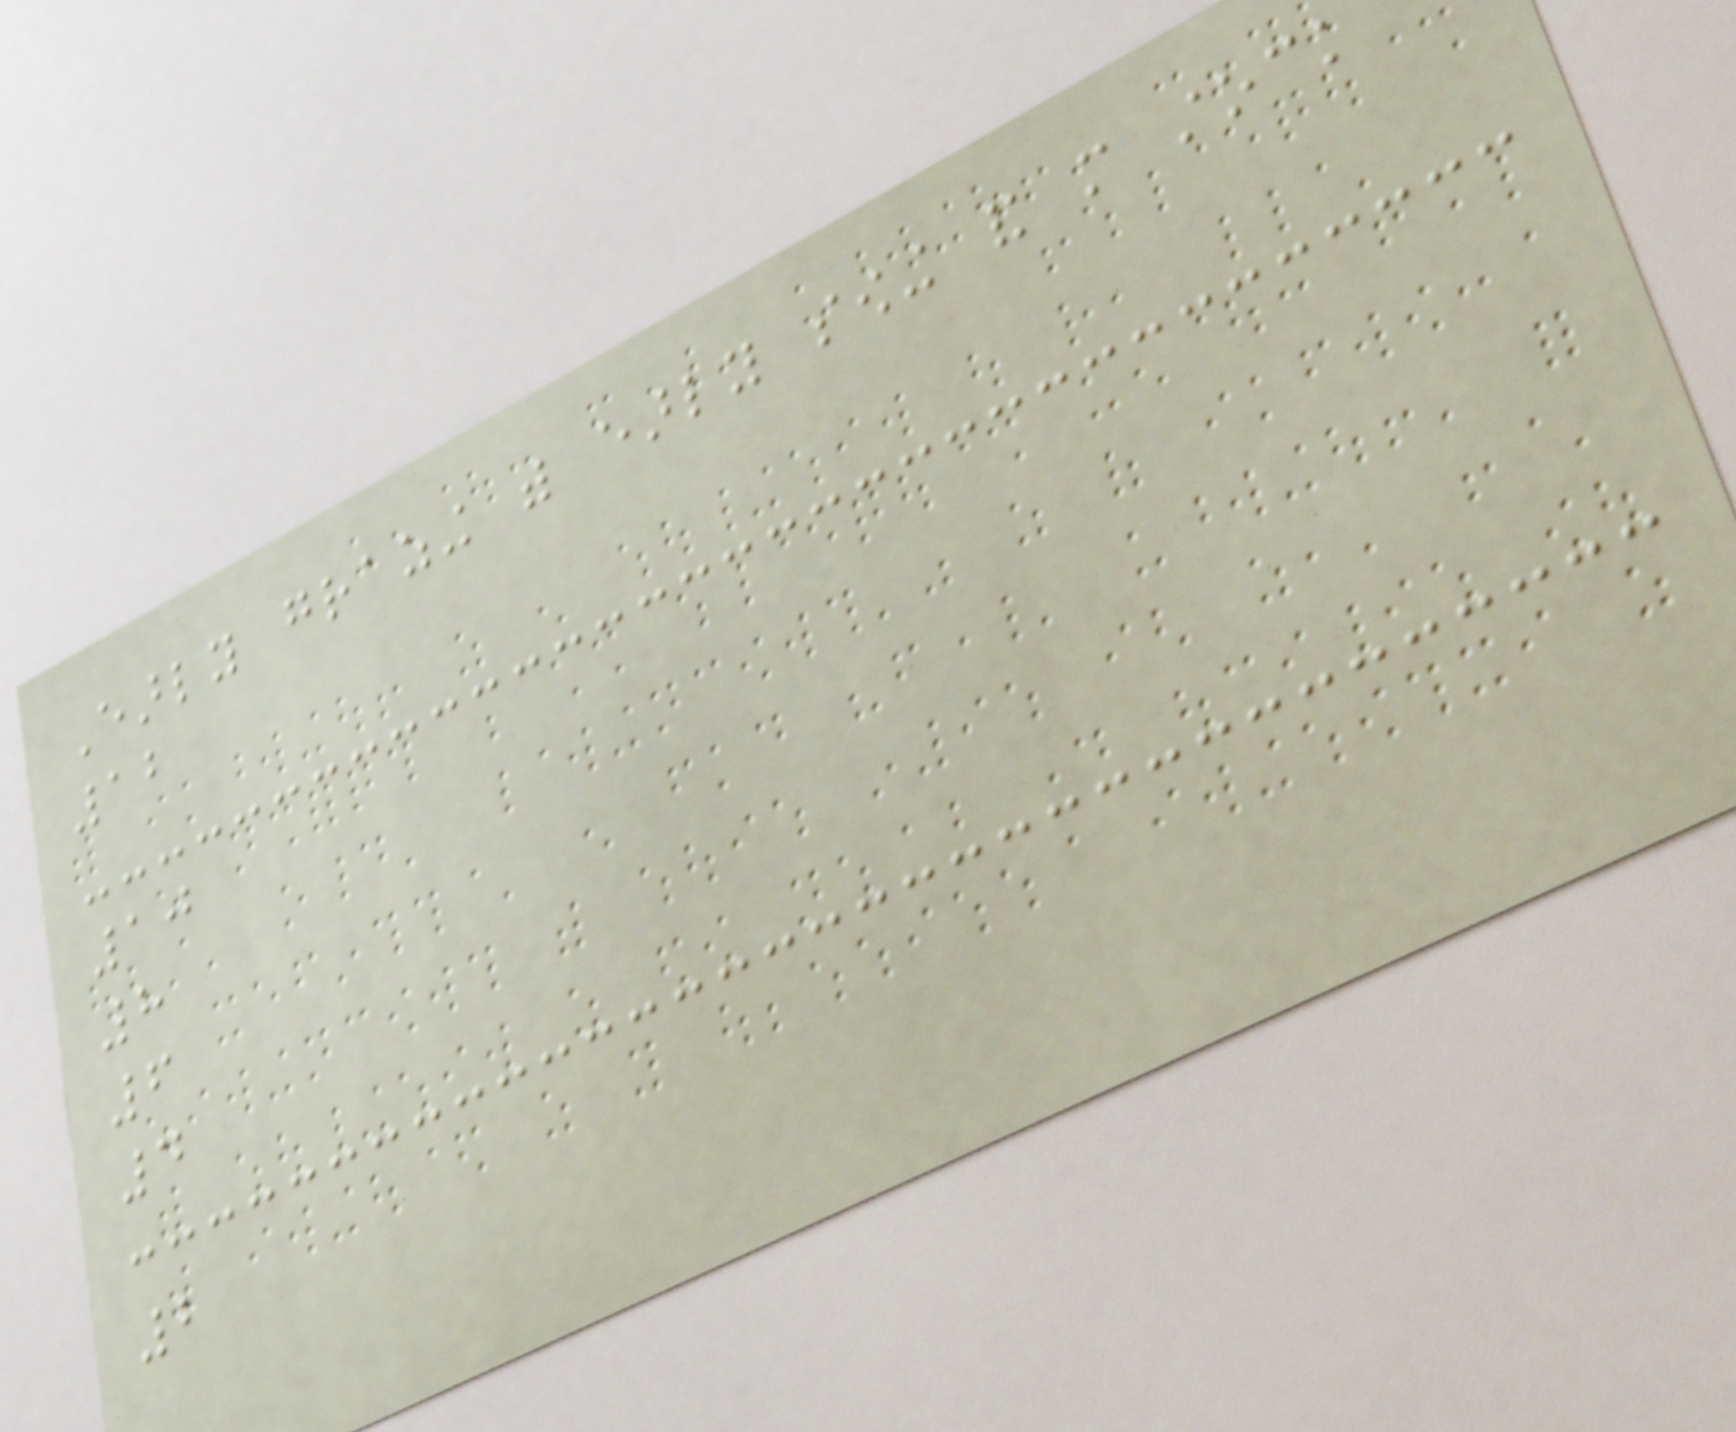Early grazing with early sowing and more stock
12
10
8
6
4
2
